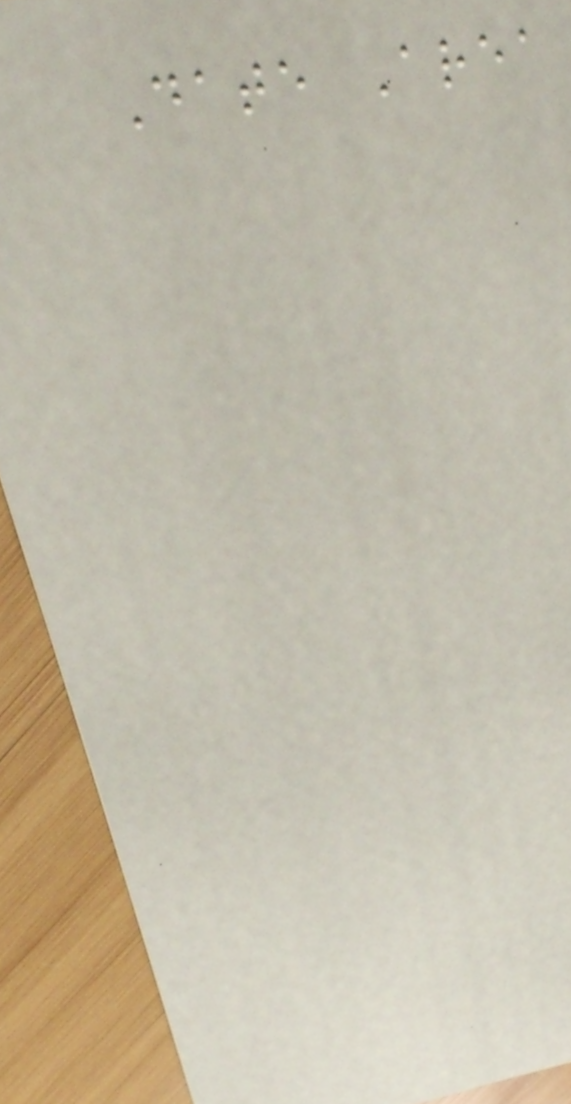Date Area
